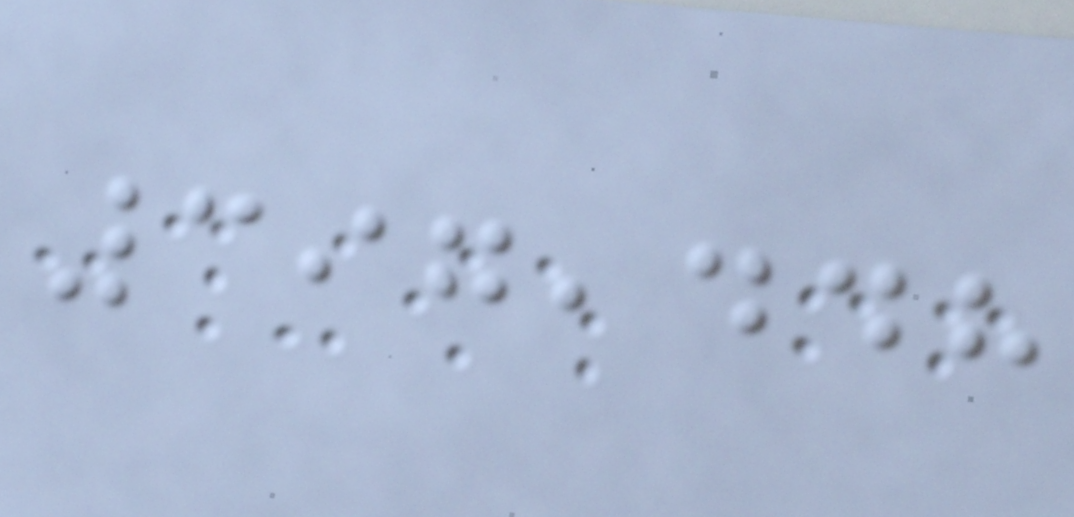397,448
